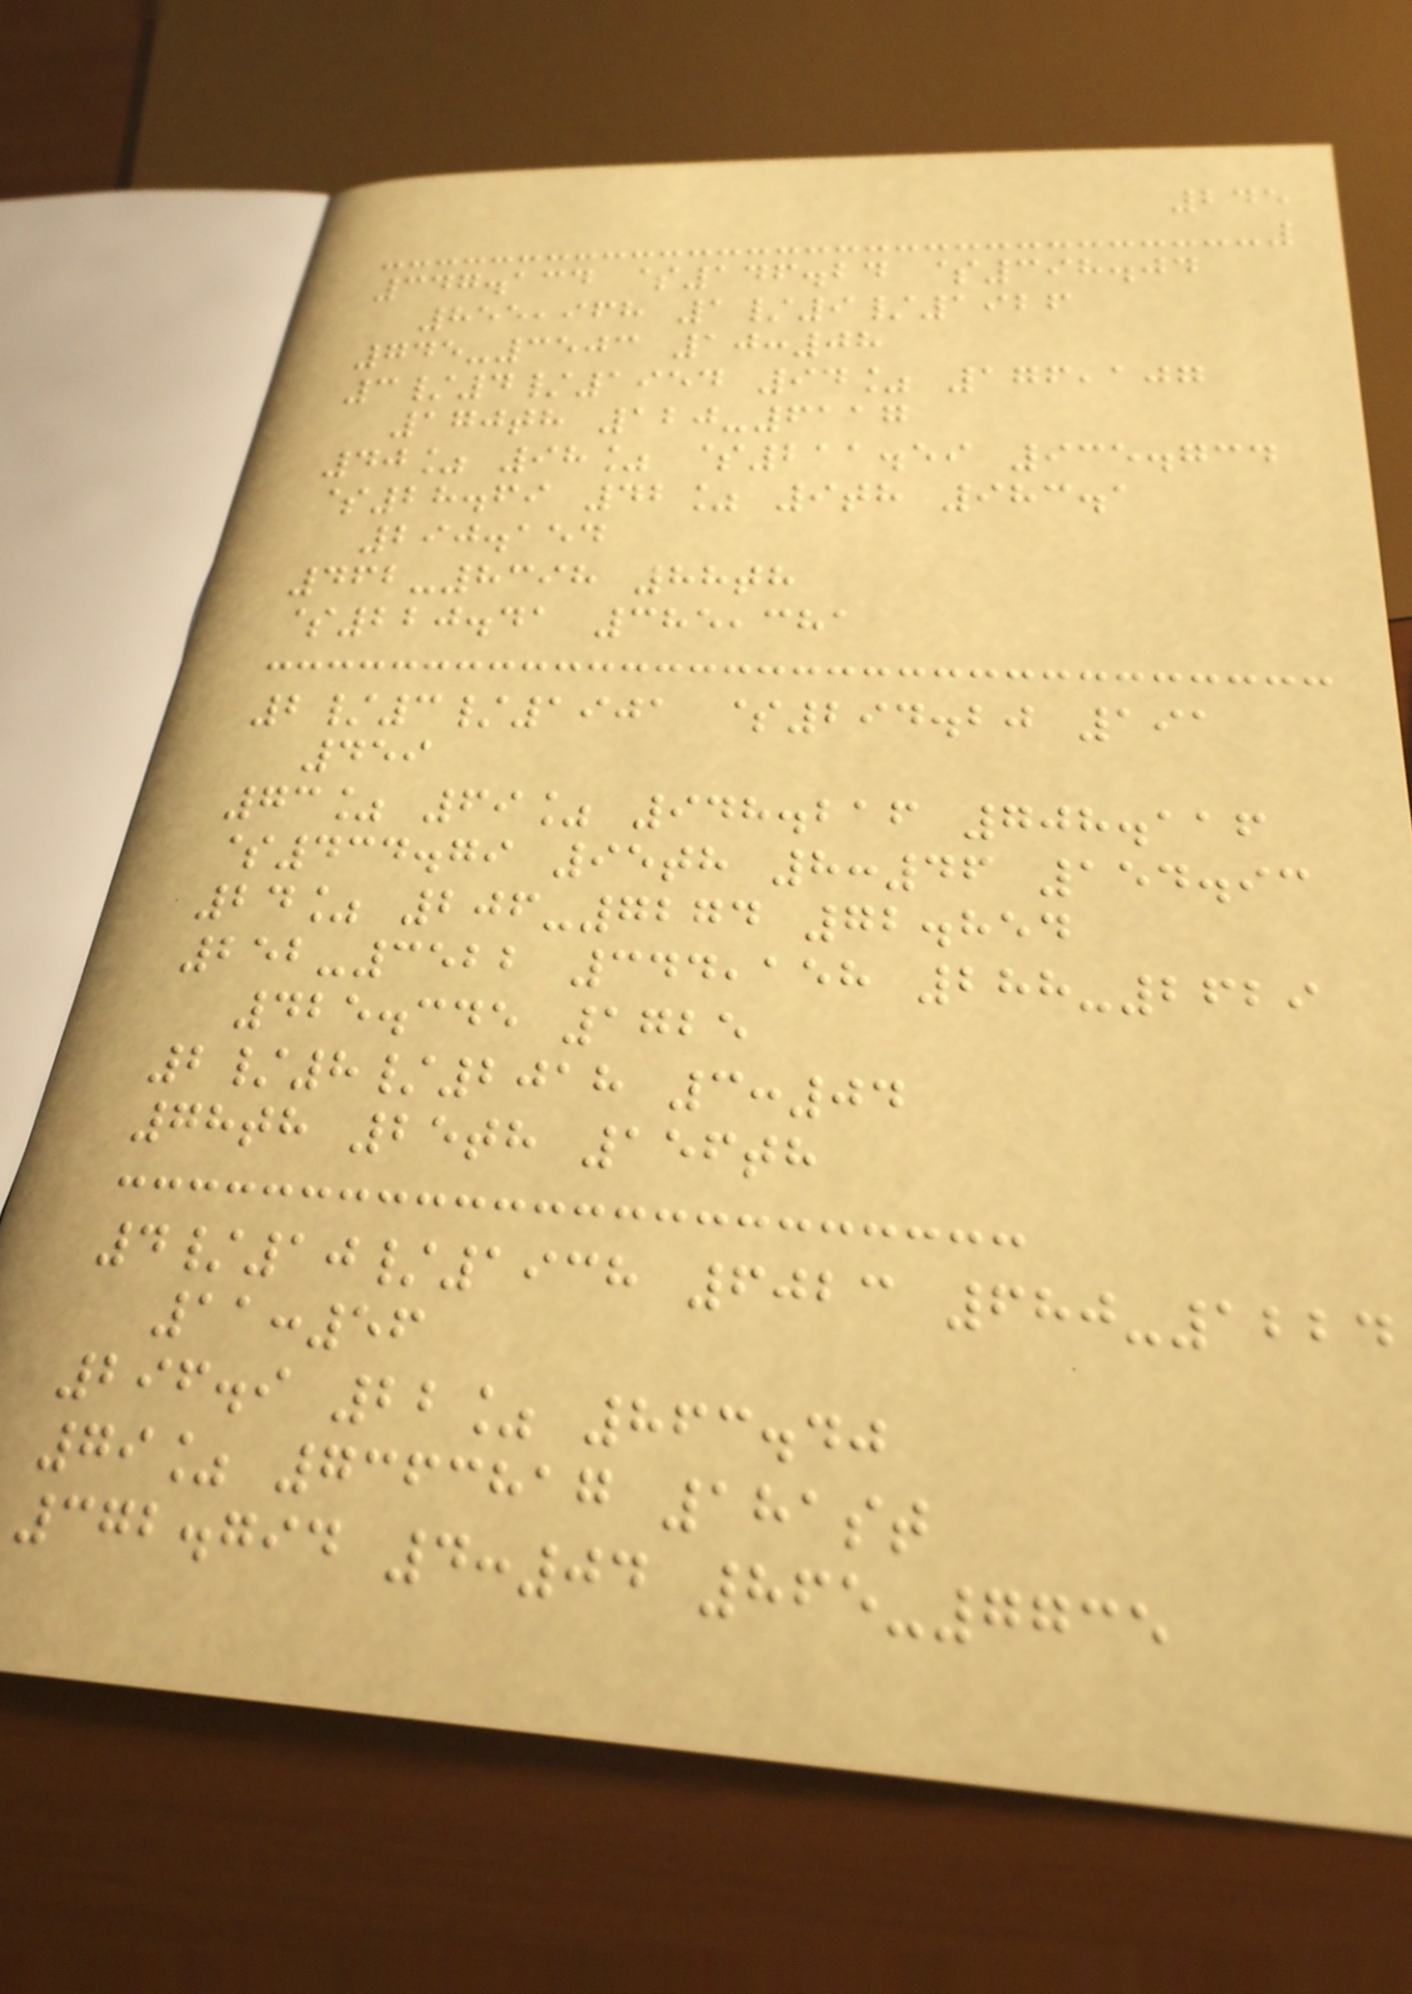245
347.134 $146.24 $398.04
855,968 1/9/1926
745-3503 10:08
3/4/1954 94% 176,107
170th 120-6117
40% 98% $211.59 935.734
$28.69 42% 9th 983.1
290.154
462-8398 88th
$220.41 385,381
2/3/1901 $294.20 191
459
73% 69% 948.216 708.116
$434.79 95th 8:46 154.93
24% 206-7274 72.854
252-3522 344,158 288-2629
425.345 1725
2/8/2018 3:04
78th 25th 156th
4/10/1938 6023 680-1224
11:56
296.9 22% 863.40
79% 7363817 181st
372.794 4:04 865-7735
